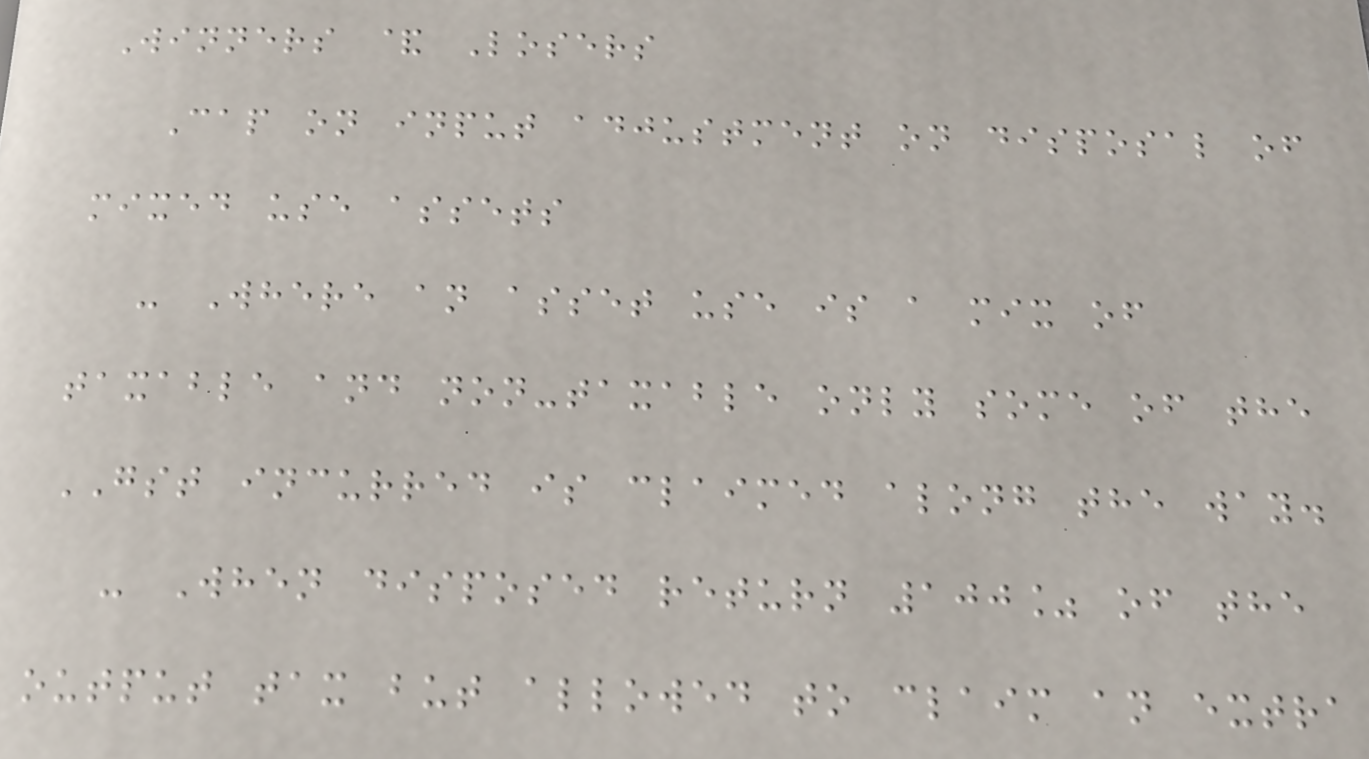Winners & Losers
Cap on input adjustment on disposal of
mixed use assets
- Where an asset use is a mix of
taxable and non-taxable only some of the
GST incurred is claimed along the way.
- When disposed return 100% of the
output tax but allowed to claim an extra
